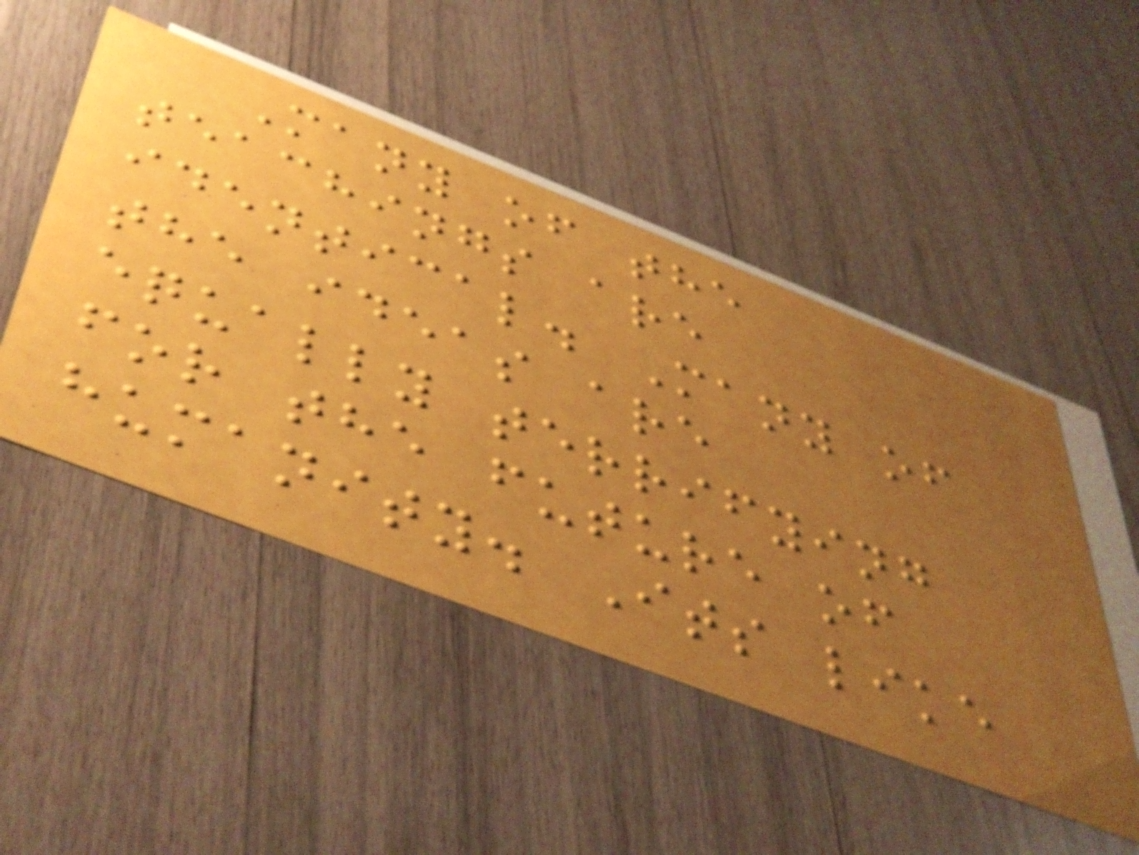Many of the
teachings are
identical. Many of
the ideas are
equally terrifying
for the future of
humanity. Its like
